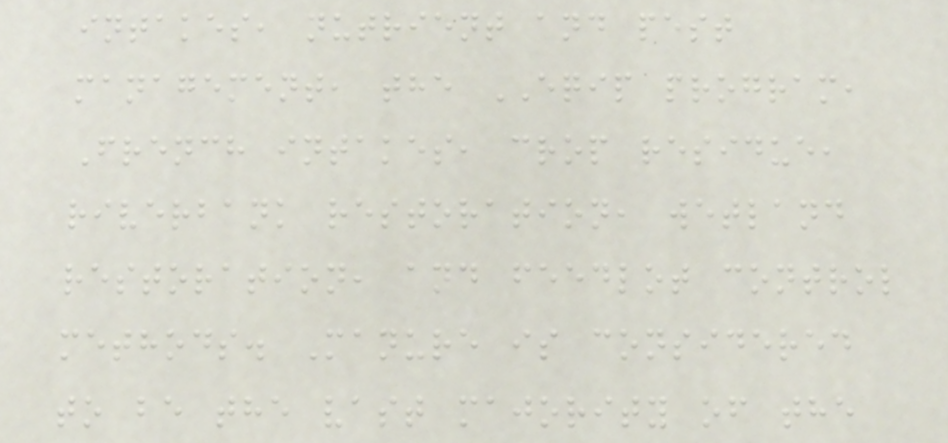intakes, nutrient and pest
management, the EQIP program,
French intakes, crop residue,
riverbank restoration, wetland
restoration, and feedlot control
methods. Manure is considered
to be the vast majority of the
